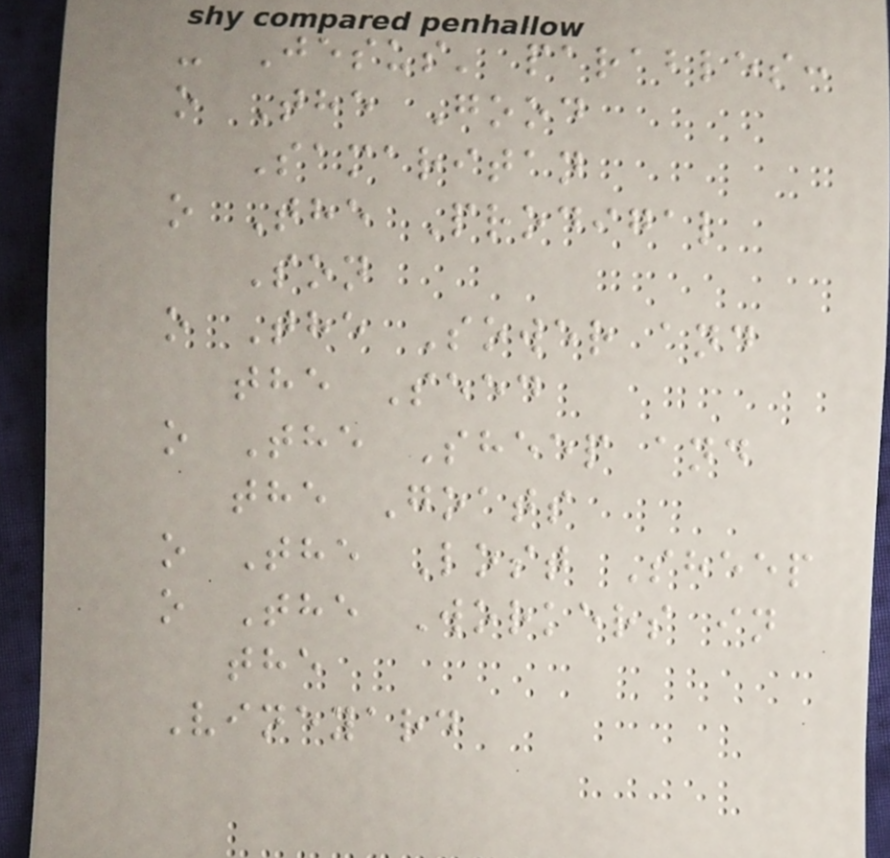- Jesus' parables:
o The Good
Samaritan
o The Prodigal
Son
o The Sower and
the Seed
o The Sheep and
the Goats
o The Lost Sheep
o The Workers in
the
Vineyard
